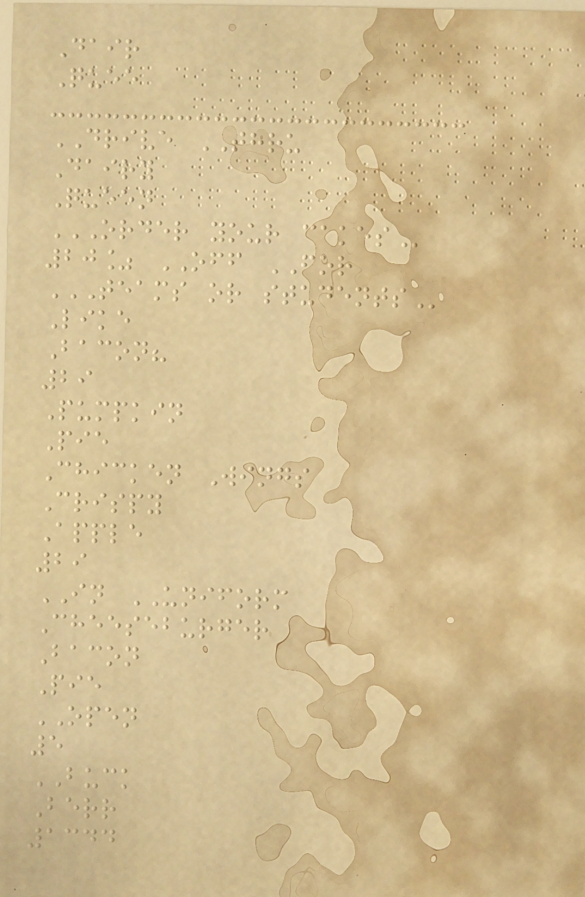Dair
Quee
DRIVE THRU
Dairy
Queen
ORDER YOUR CAKES
20% OFF FOR
TEAMS OR STUDENTS
Like
Bacon?
29
Pumpkin
Pie
Chicken Wings
Crispy
Apple
29
IN UNIFORM
Cheeseburger
Bacon
Pie
OPEN
5
BUCK
Berr
1344
